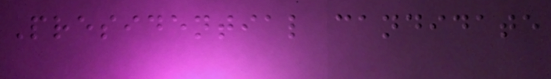Presidential candidate
